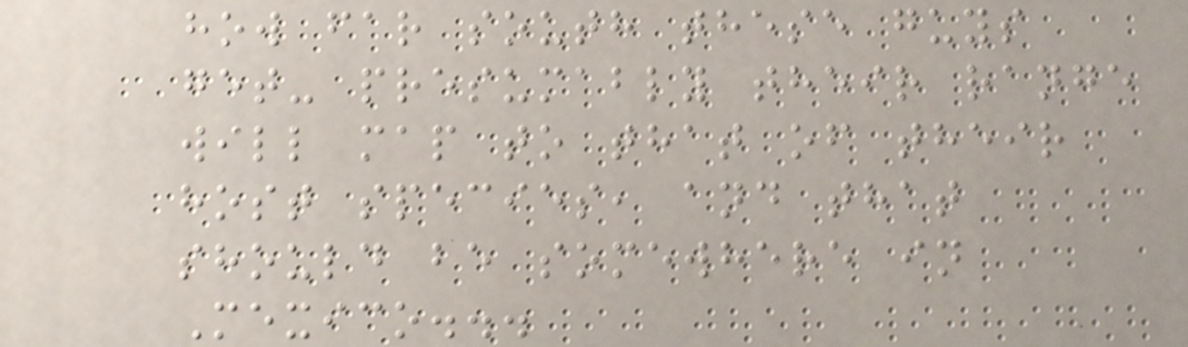how far south these guys
get- presumably their range
will map to that of their
host species, and that
should be somewhere in
Mexico...
